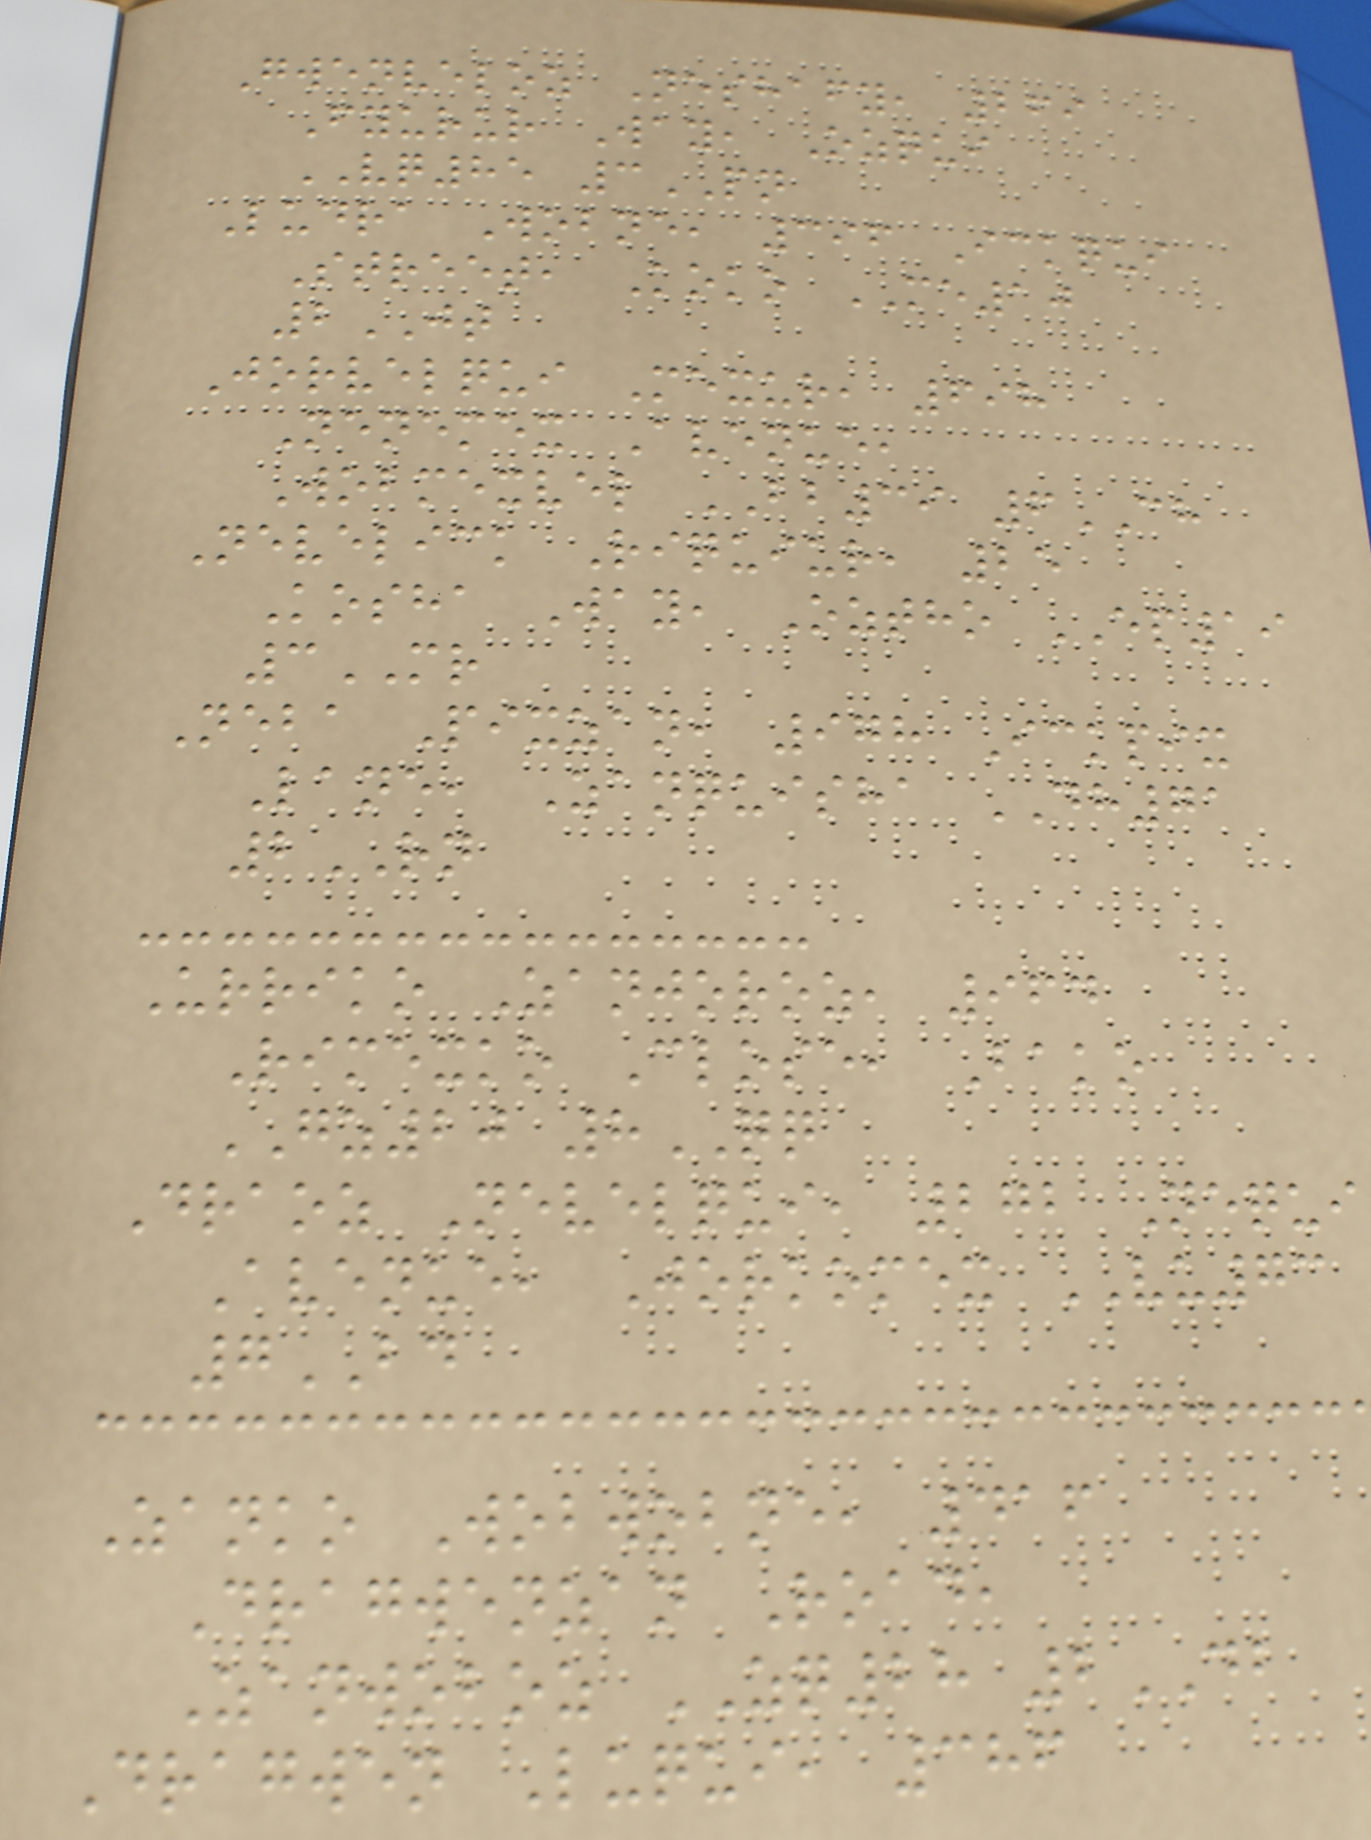Gwenveloz Neshafy, 269
Fyurur Way, Ozqui
VQ85 3PN
Ludra Wobne, 396 Ickqui
Street, Koko ME10
2JT
Jorvelqui Mexur, 698
Nenemex Avenue,
Wobmexvel BB39 6CH
Nevelick Riquiur, 25
Kosha Way, Oztho EP19
3MR
Neba Pixzan, 978 Ickpix
Lane, Zanquisha DH71
2RN
Urriko Zanjoroz, 964
Rimexko Close, Bako
GZ20 8QQ
Draoz Nevelqui, 272 Nequi
Avenue, Jorkomex VU73
7BD
Zanko Wobwobne, 416
Dragwenzan Road,
Zanwoboz ZQ28 2DB
Dragwen Luqui, 386
